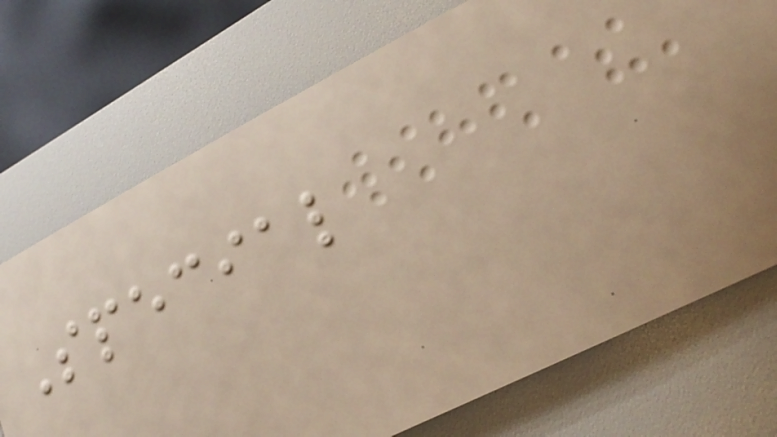Special
